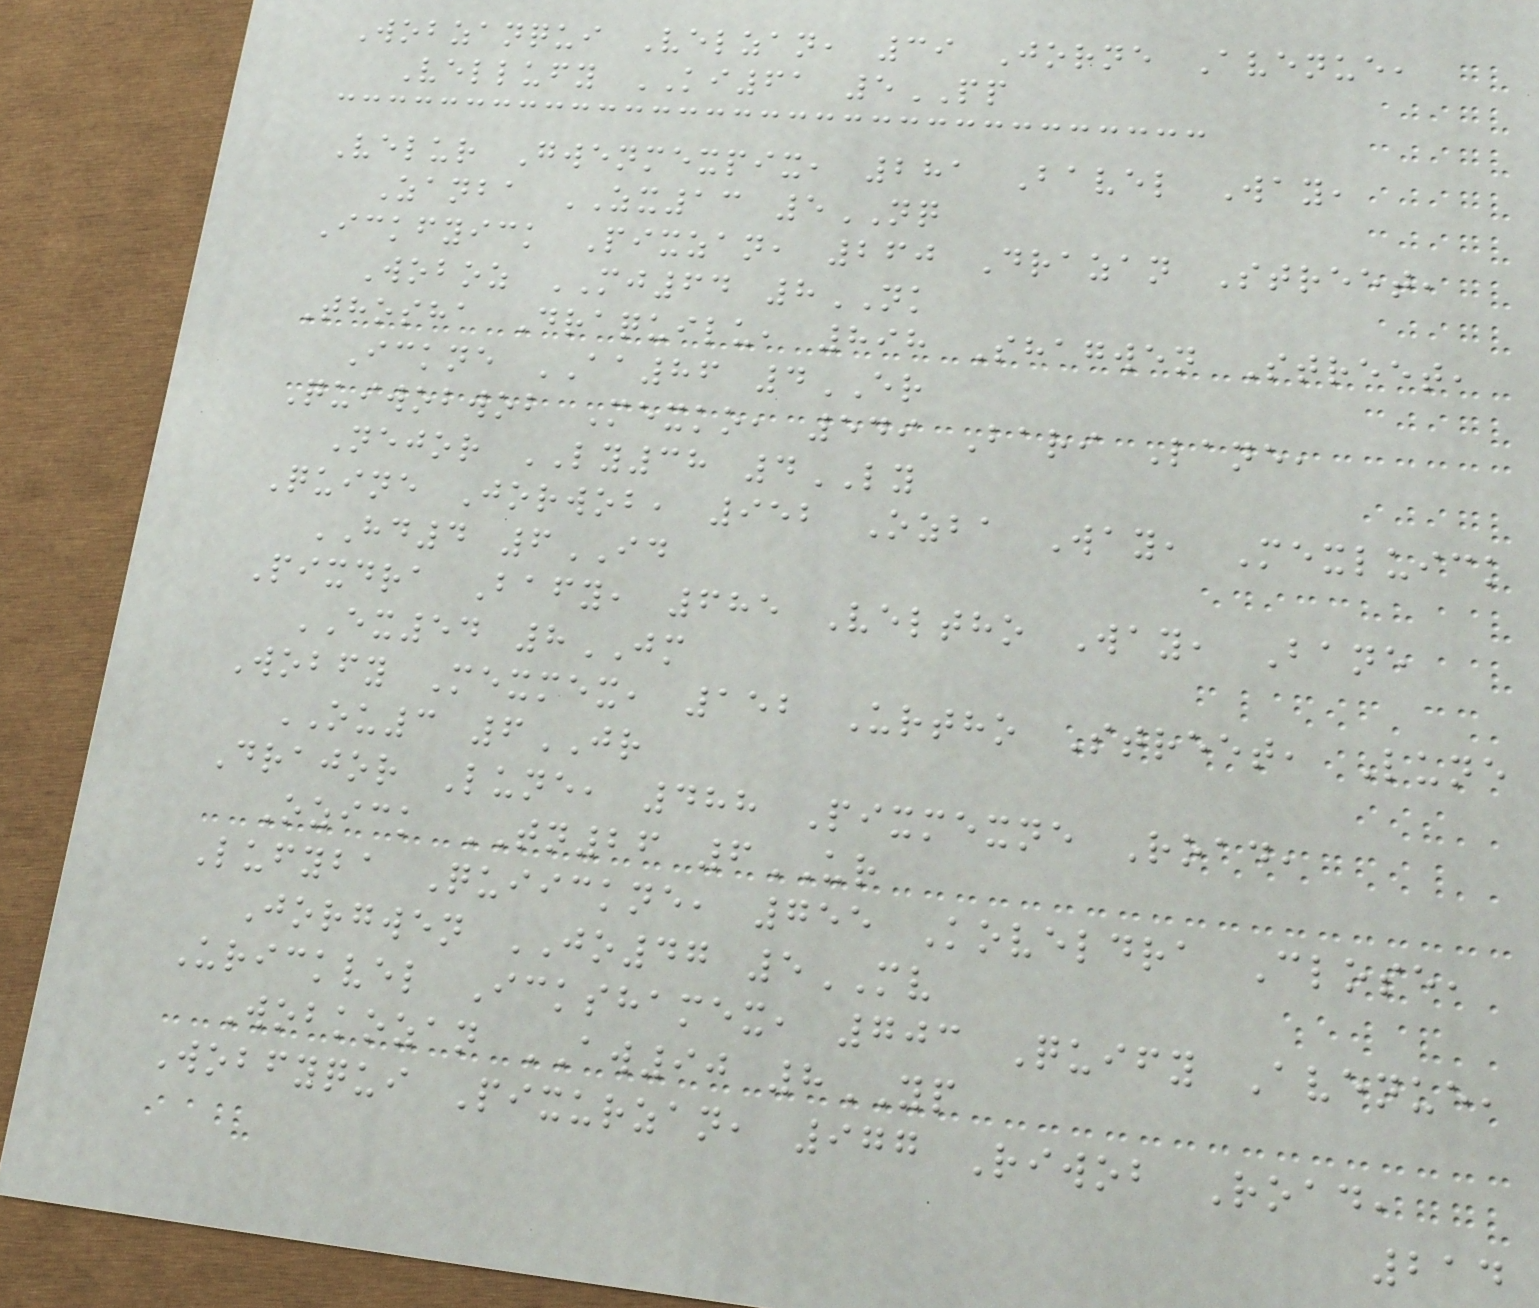Wobzanqui Velzan, 39 Jorne Avenue,
Vellufy KI61 5PP
Velur Gwenmexpix, 281 Bavel Way,
Zanba ZX13 5NQ
Ickfyick Pixzan, 260 Drazan Street,
Woboz MJ64 8NK
Thosha Draquilu, 898 Shagwen Street,
Ickne AA86 4ER
Quiwobwob Mexko, 549 Bari Lane,
Nejor LY38 4LY
Quine Jorwob, 952 Ozba Way, Mexluick
HD4 6ID
Pixdra Bafy, 685 Veltho Way, Bane
EX54 8JM
Wobfy Mexmex, 152 Urtho Street, Lune
OU3 6JR
Drajor Lune, 488 Pixmexne Road,
Ozick TN26 6UR
Lufyba Quiickne, 755 Koveldra Close,
Jorgwen JO47 5MV
Urickvel Ickshamex, 703 Quify Avenue,
Wobkozan AW90 8YP
Wobfyqui Pixurzan, 977 Riwob Road,
214
